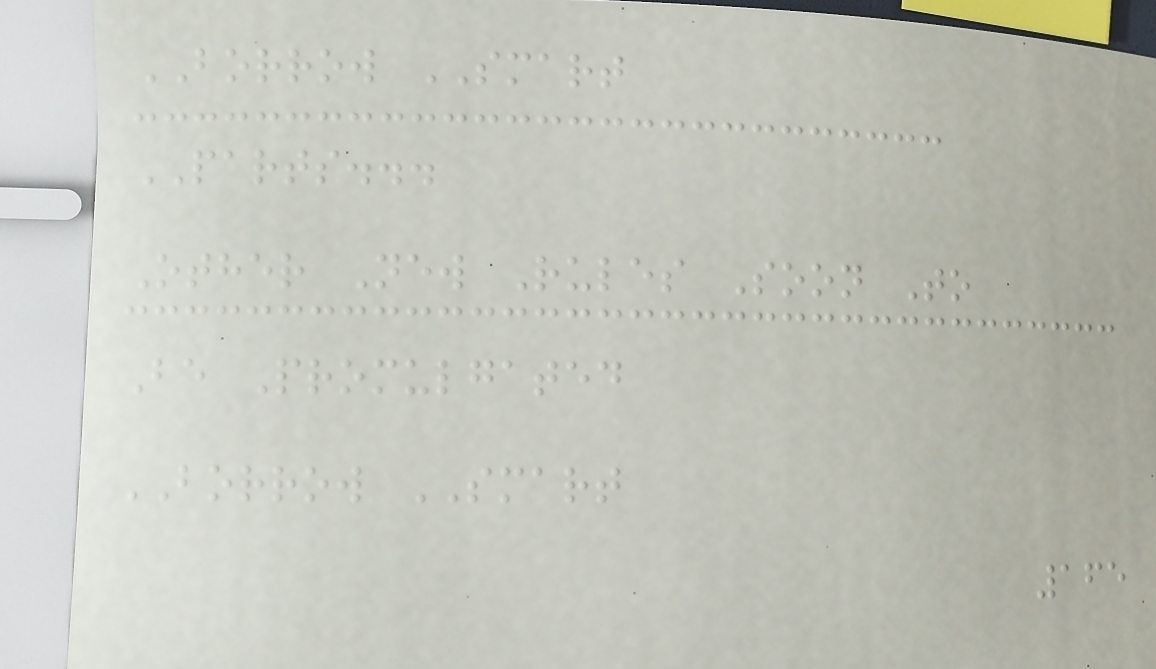BORROW SMART
PARTS...
Other New Rules Soon To
Be Promulgated
BORROW SMART
165
